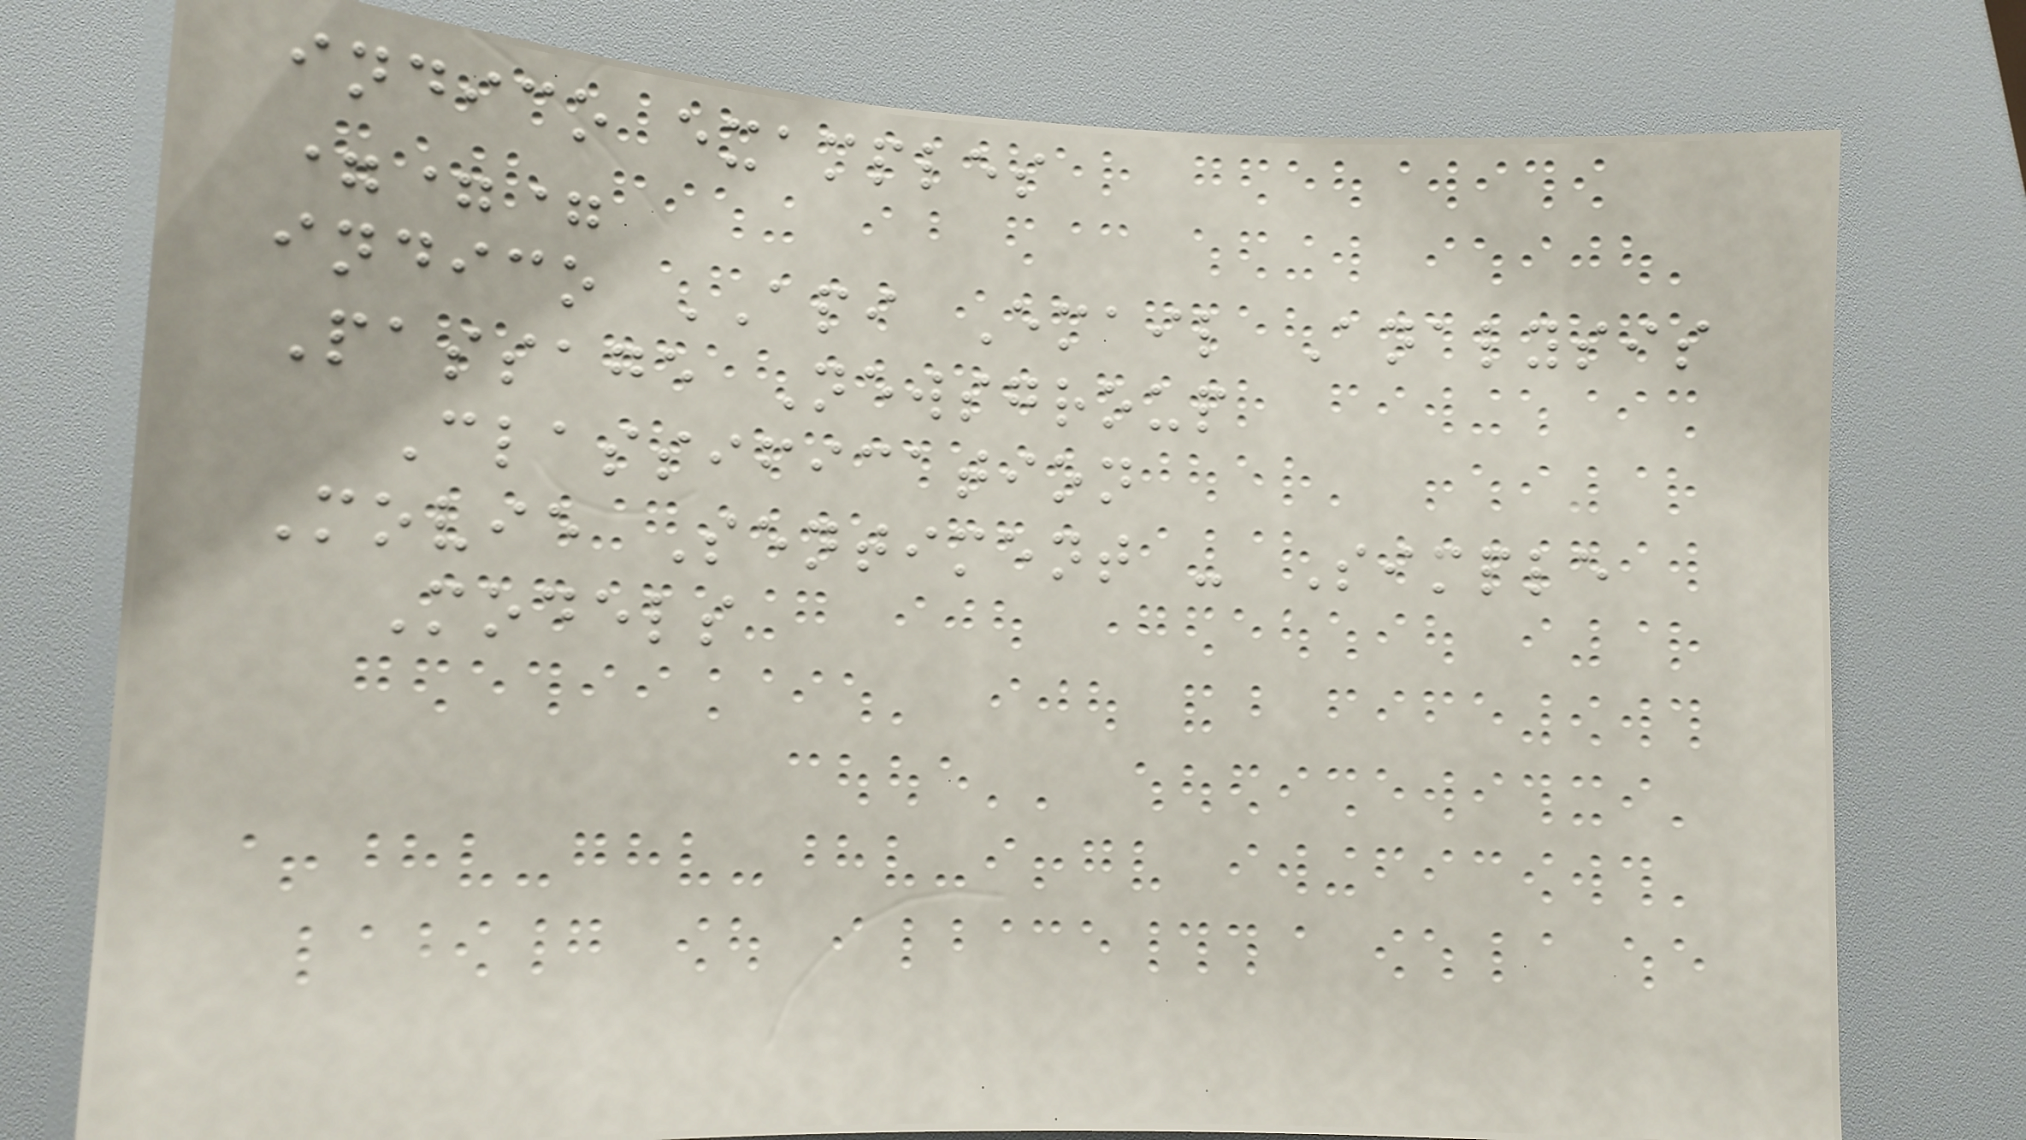indico examples
===
indico API Email Analysis
Passage Newsgroup
Classification
Movie Sentiment - Simple
Models
